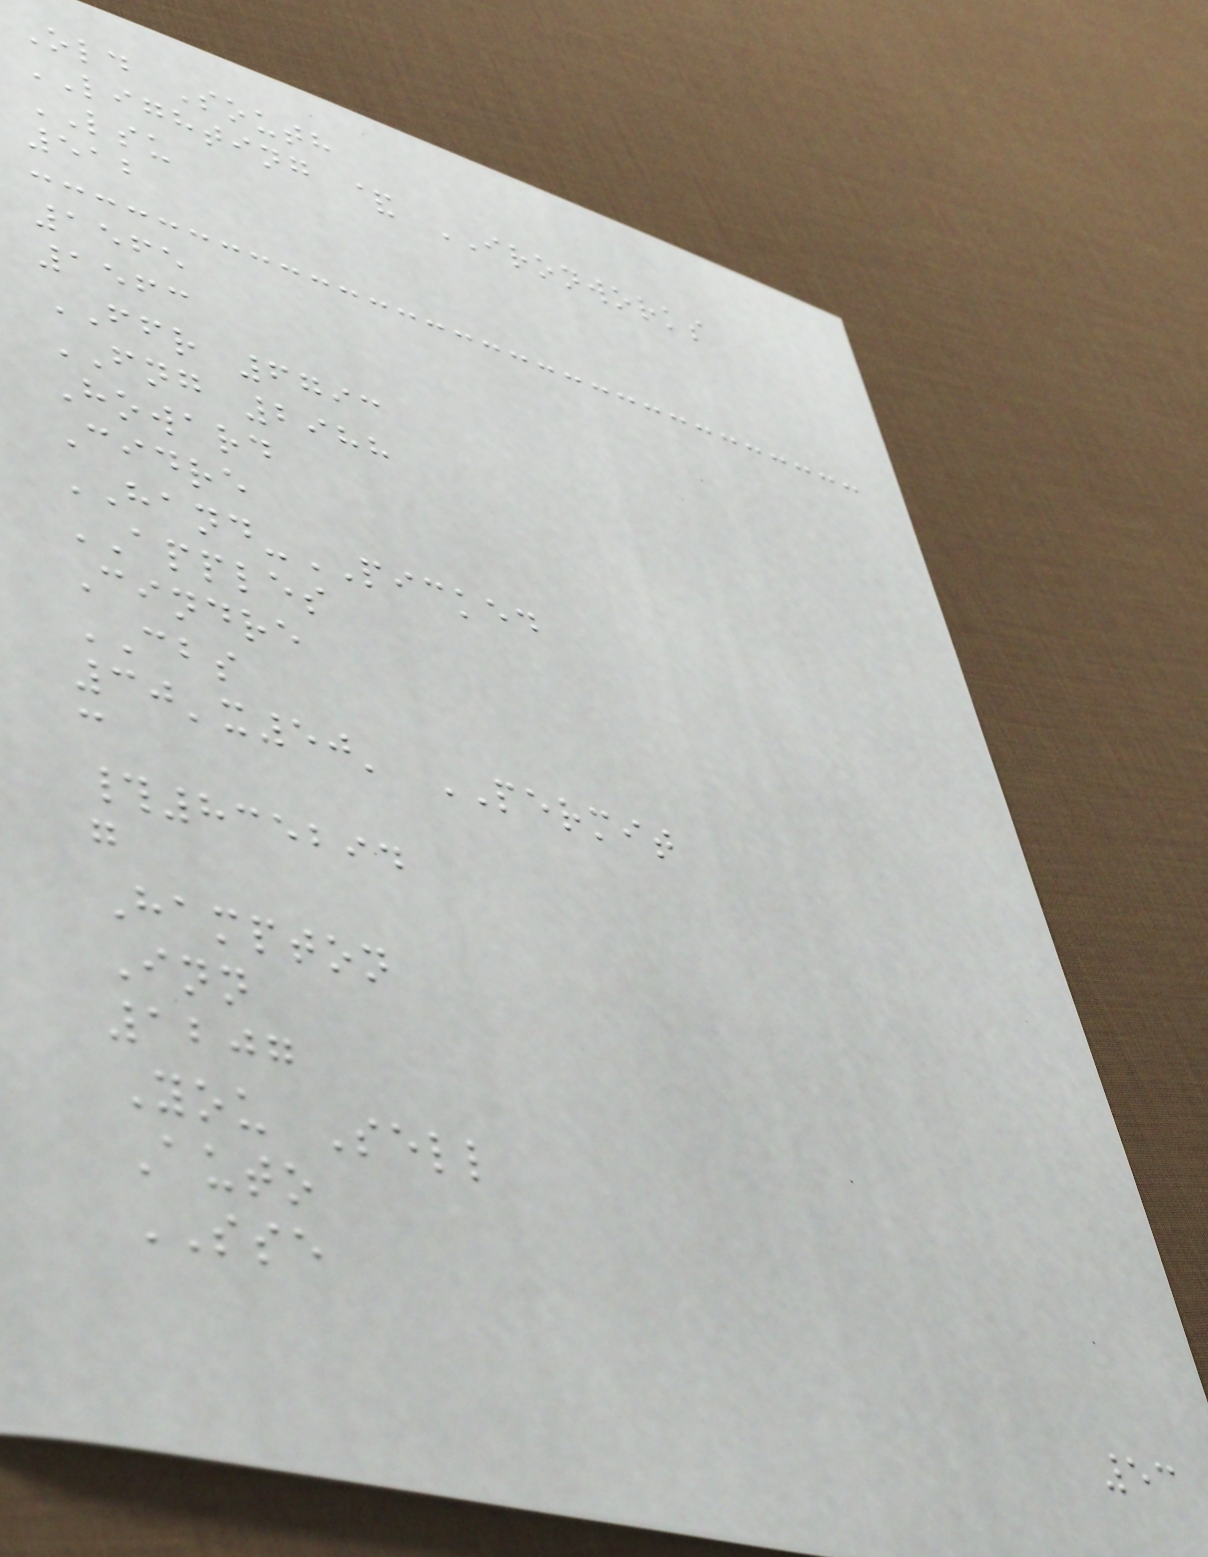Old South
LIGHTING & IRONWORKS
LSU
512
1565
1563
FFR 6793
FNG 2988
Howard
Cidre
HAND-PICKED
APPLES
Cindre
CBS
30'x50' PERMIT
c
#835294
g
Hampton
Inn
1207
You Sell
Auto
SSE
53
